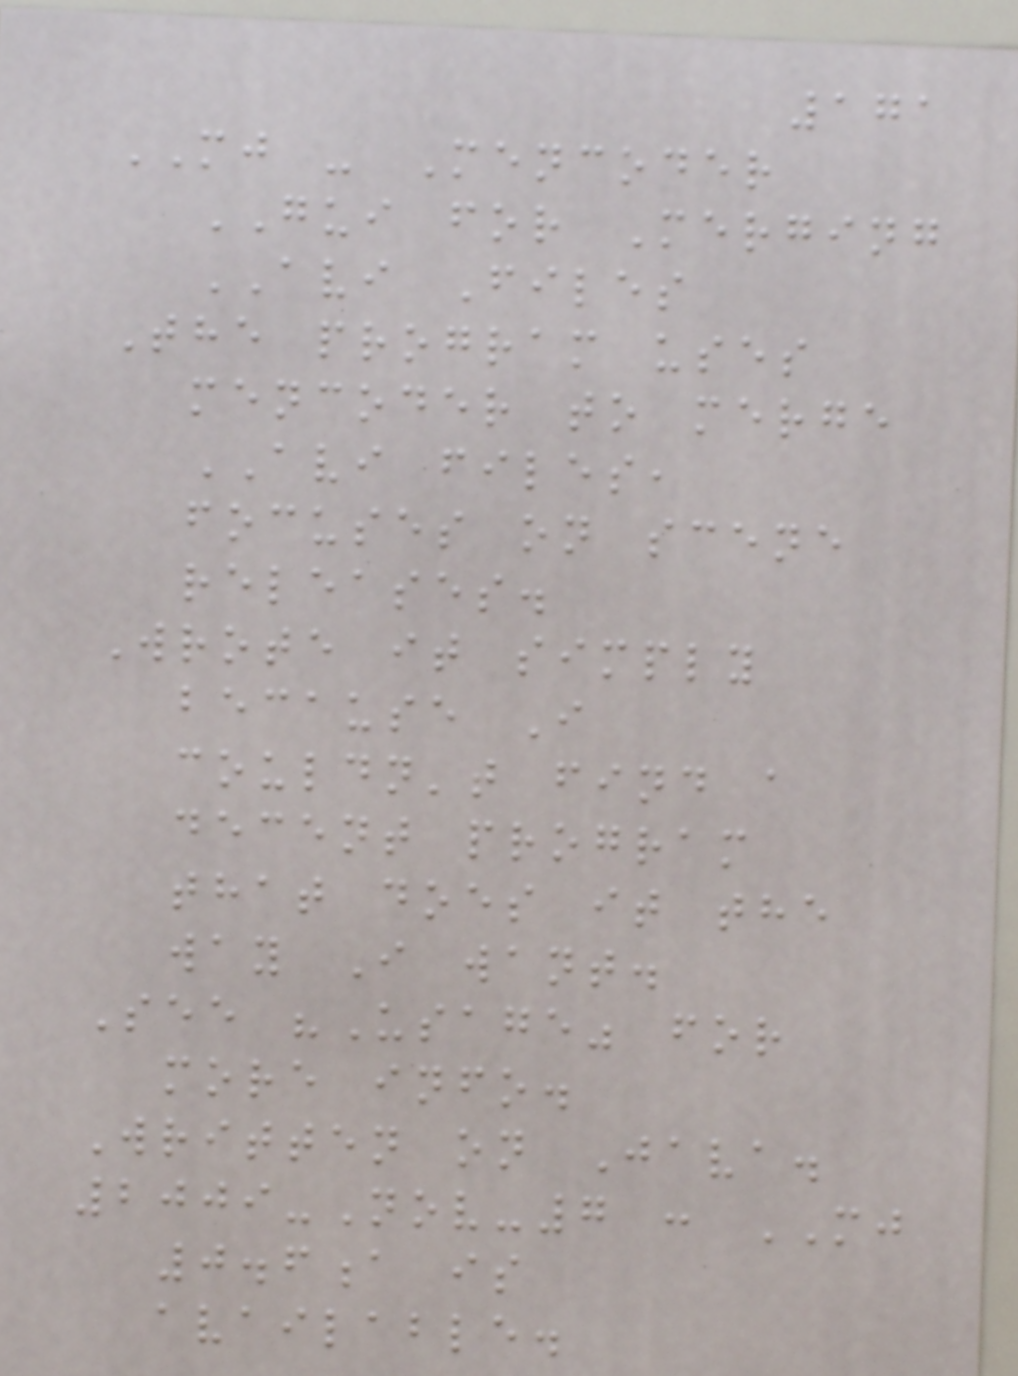171
MJ - Mencoder
GUI for Merging
AVI Files
The program uses
mencoder to merge
AVI files,
focuses on scene
releases.
Wrote it simply
because I
couldn't find a
decent program
that does it the
way I want.
See "Usage" for
more info.
Written on Java.
2009-Nov-7 : MJ
0.6a is
available.
